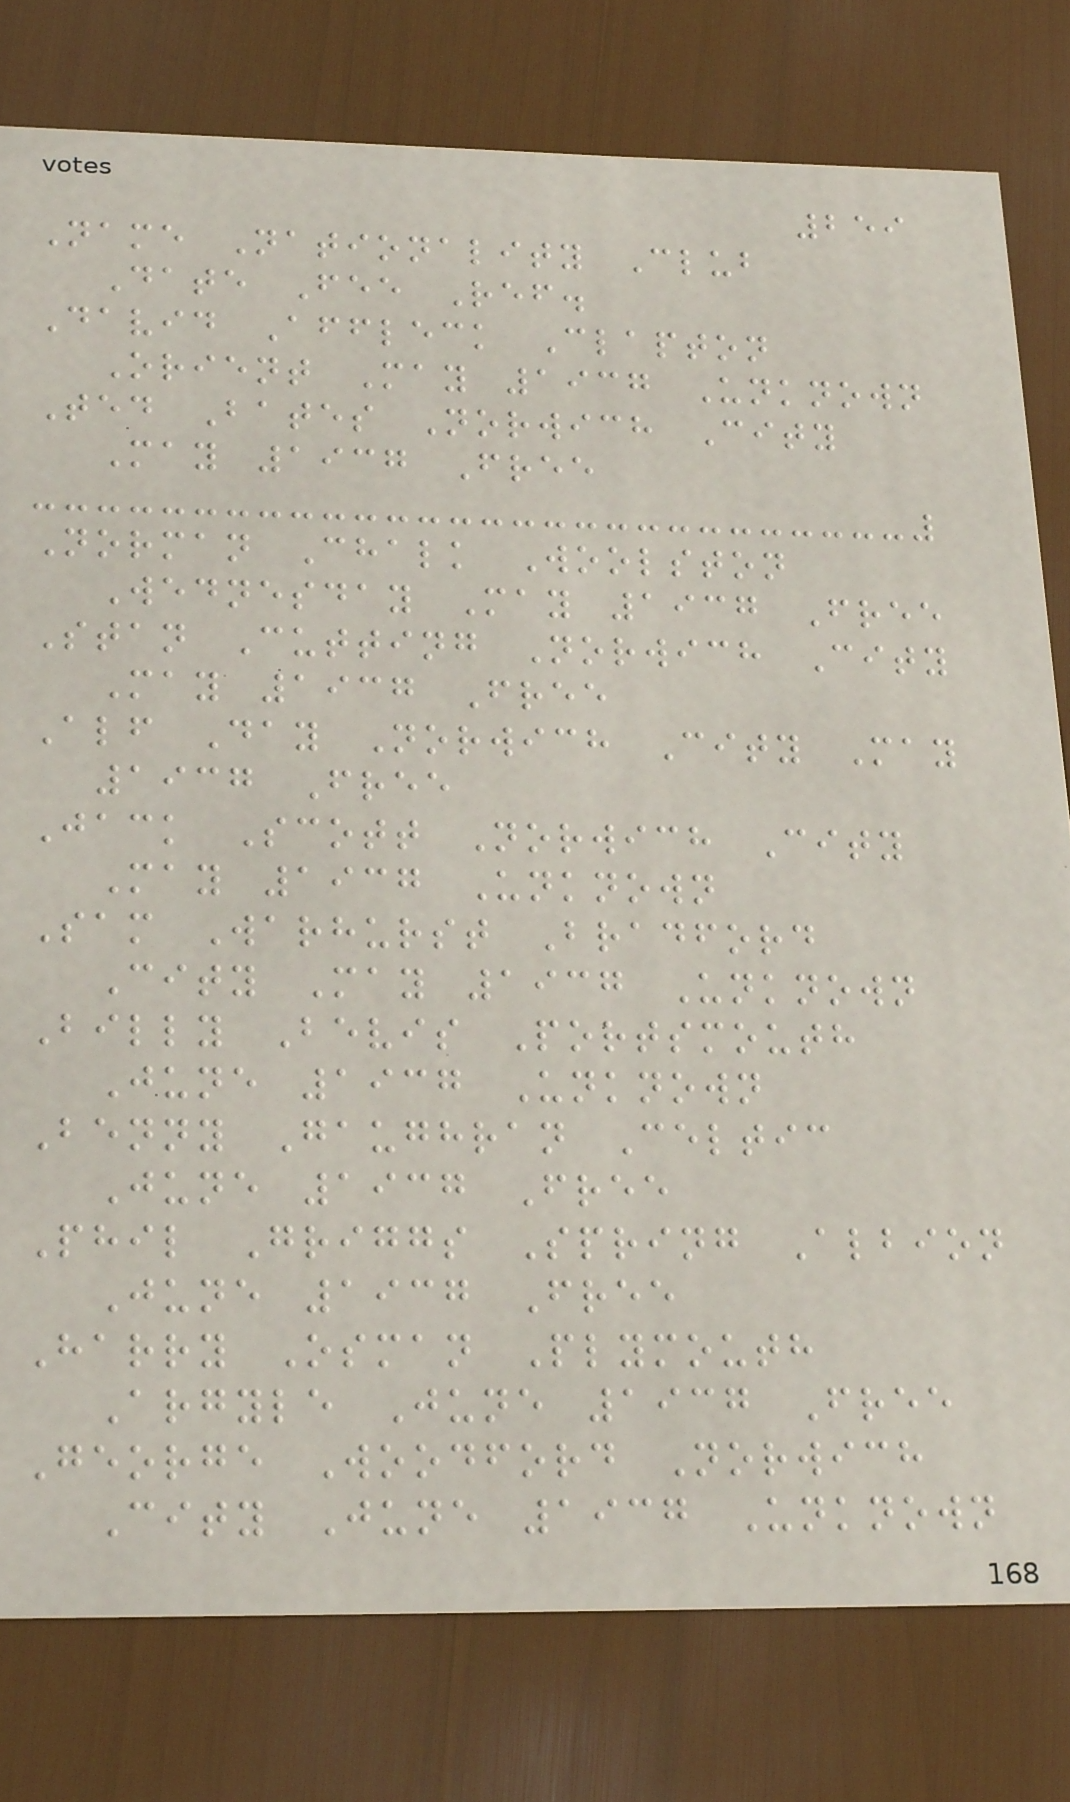259
Name Nationality Club
Date Fee Ref.
David Affleck Clapton
Orient May 1937 Unknown
Ted Bates Norwich City
May 1937 Free
Norman Chalk Woolston
Wednesday May 1937 Free
Stan Cutting Norwich City
May 1937 Free
Alf Day Norwich City May
1937 Free
Jack Scott Norwich City
May 1937 Unknown
Sam Warhurst Bradford
City May 1937 Unknown
Billy Bevis Portsmouth
June 1937 Unknown
Benny Gaughran Celtic
June 1937 Free
Phil Griggs Spring Albion
June 1937 Free
Harry Osman Plymouth
Argyle June 1937 Free
George Woodford Norwich
City June 1937 Unknown
